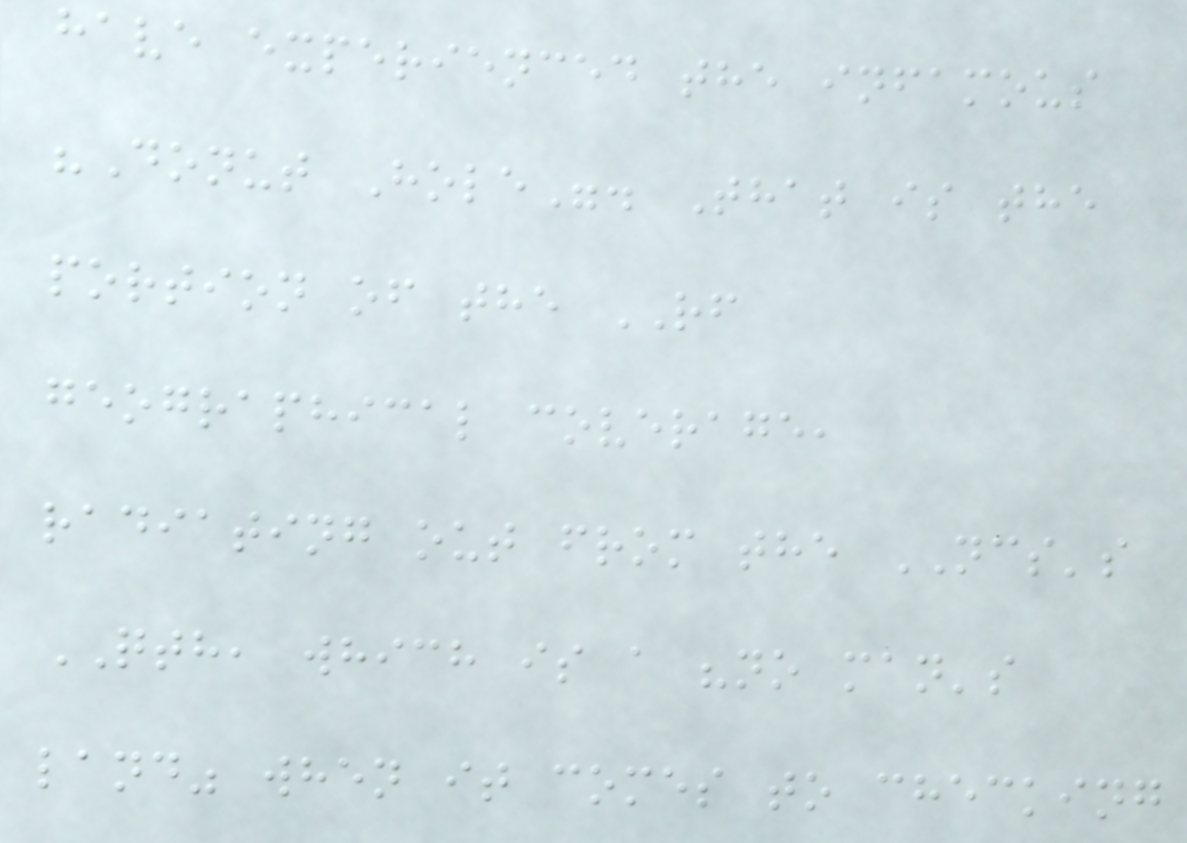have experienced the infamous
"Donut Hole". That is the
portion of the RF
geographical coverage,
radiating out from the NCS's
QTH, which is a "no man's
land" when it comes to checking
